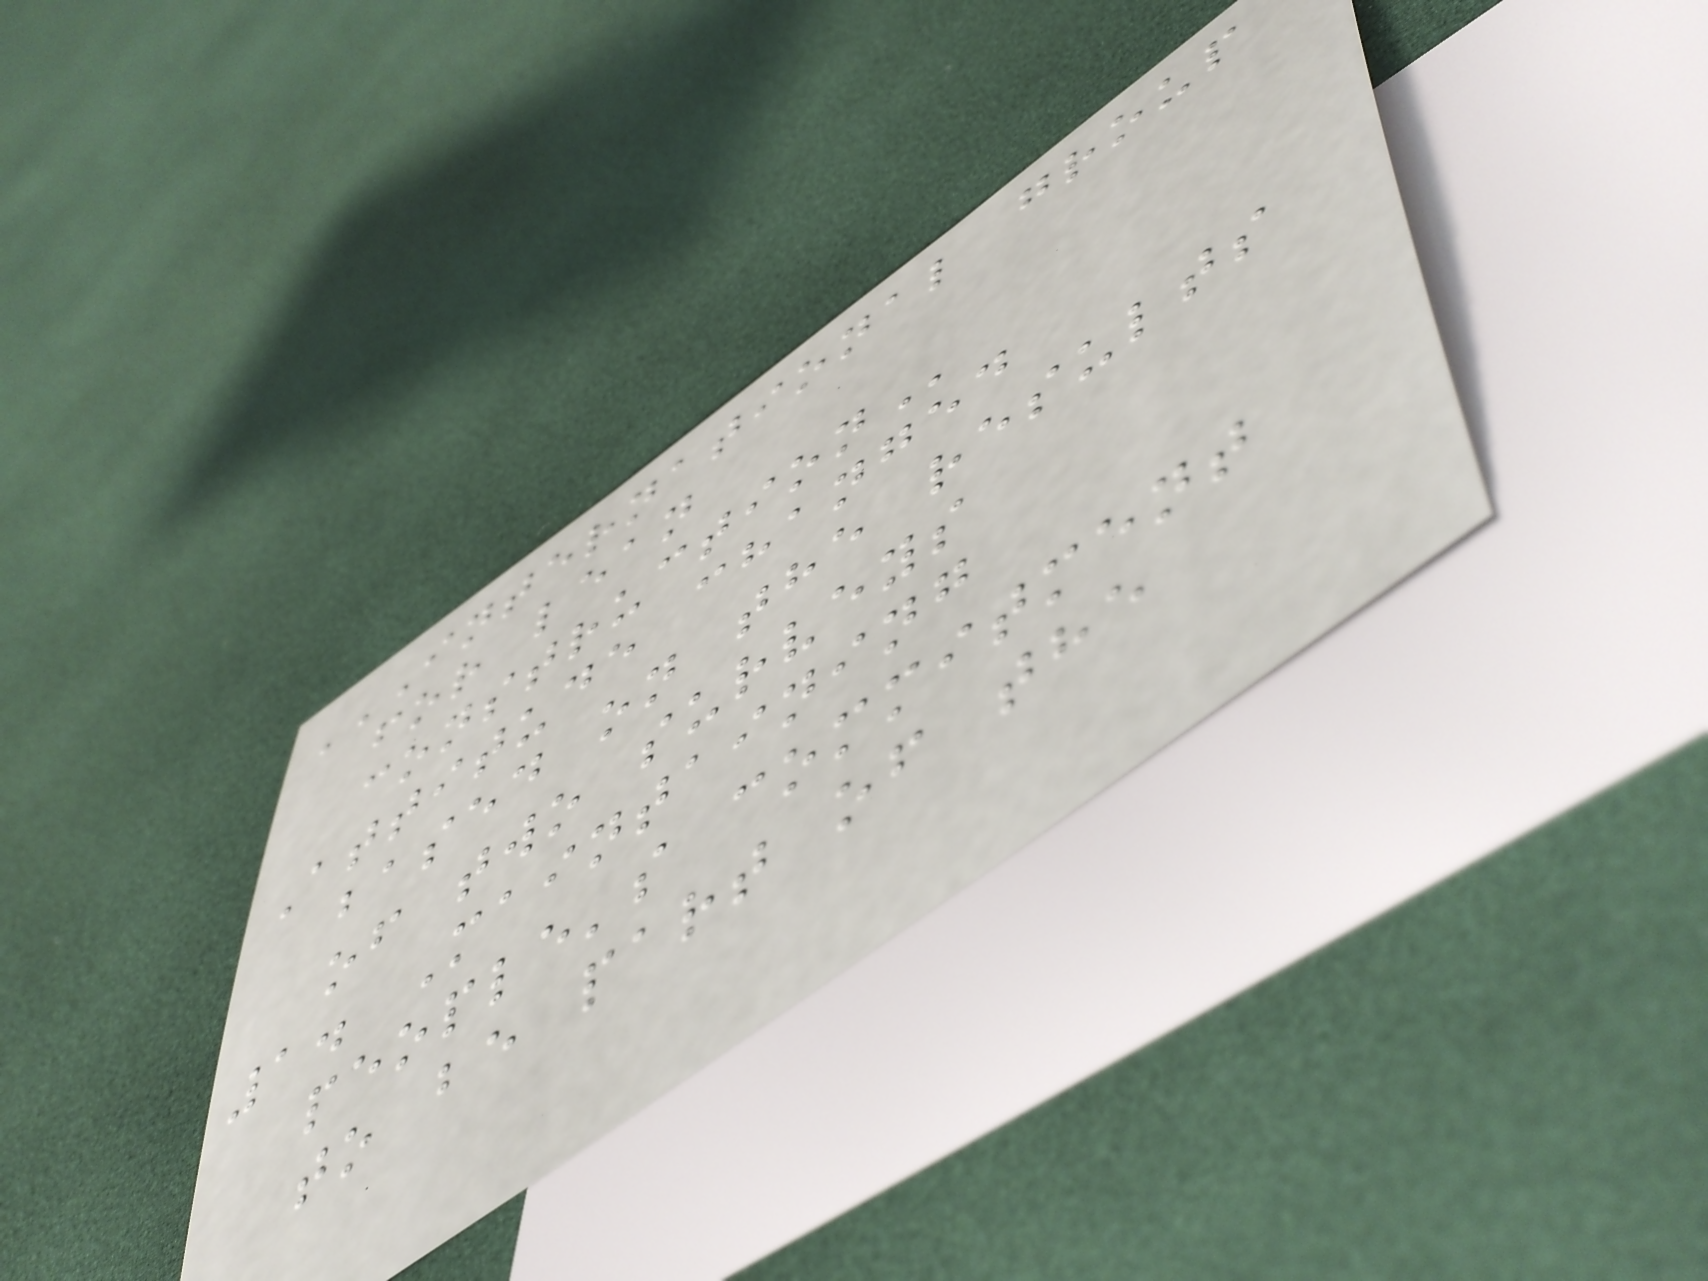INTERNATIONAL GROUP
FOR LEAN
CONSTRUCTION
Attitude changed
based on the results
of two surveys
1. Maintaining
people's commitment
to be part of the
